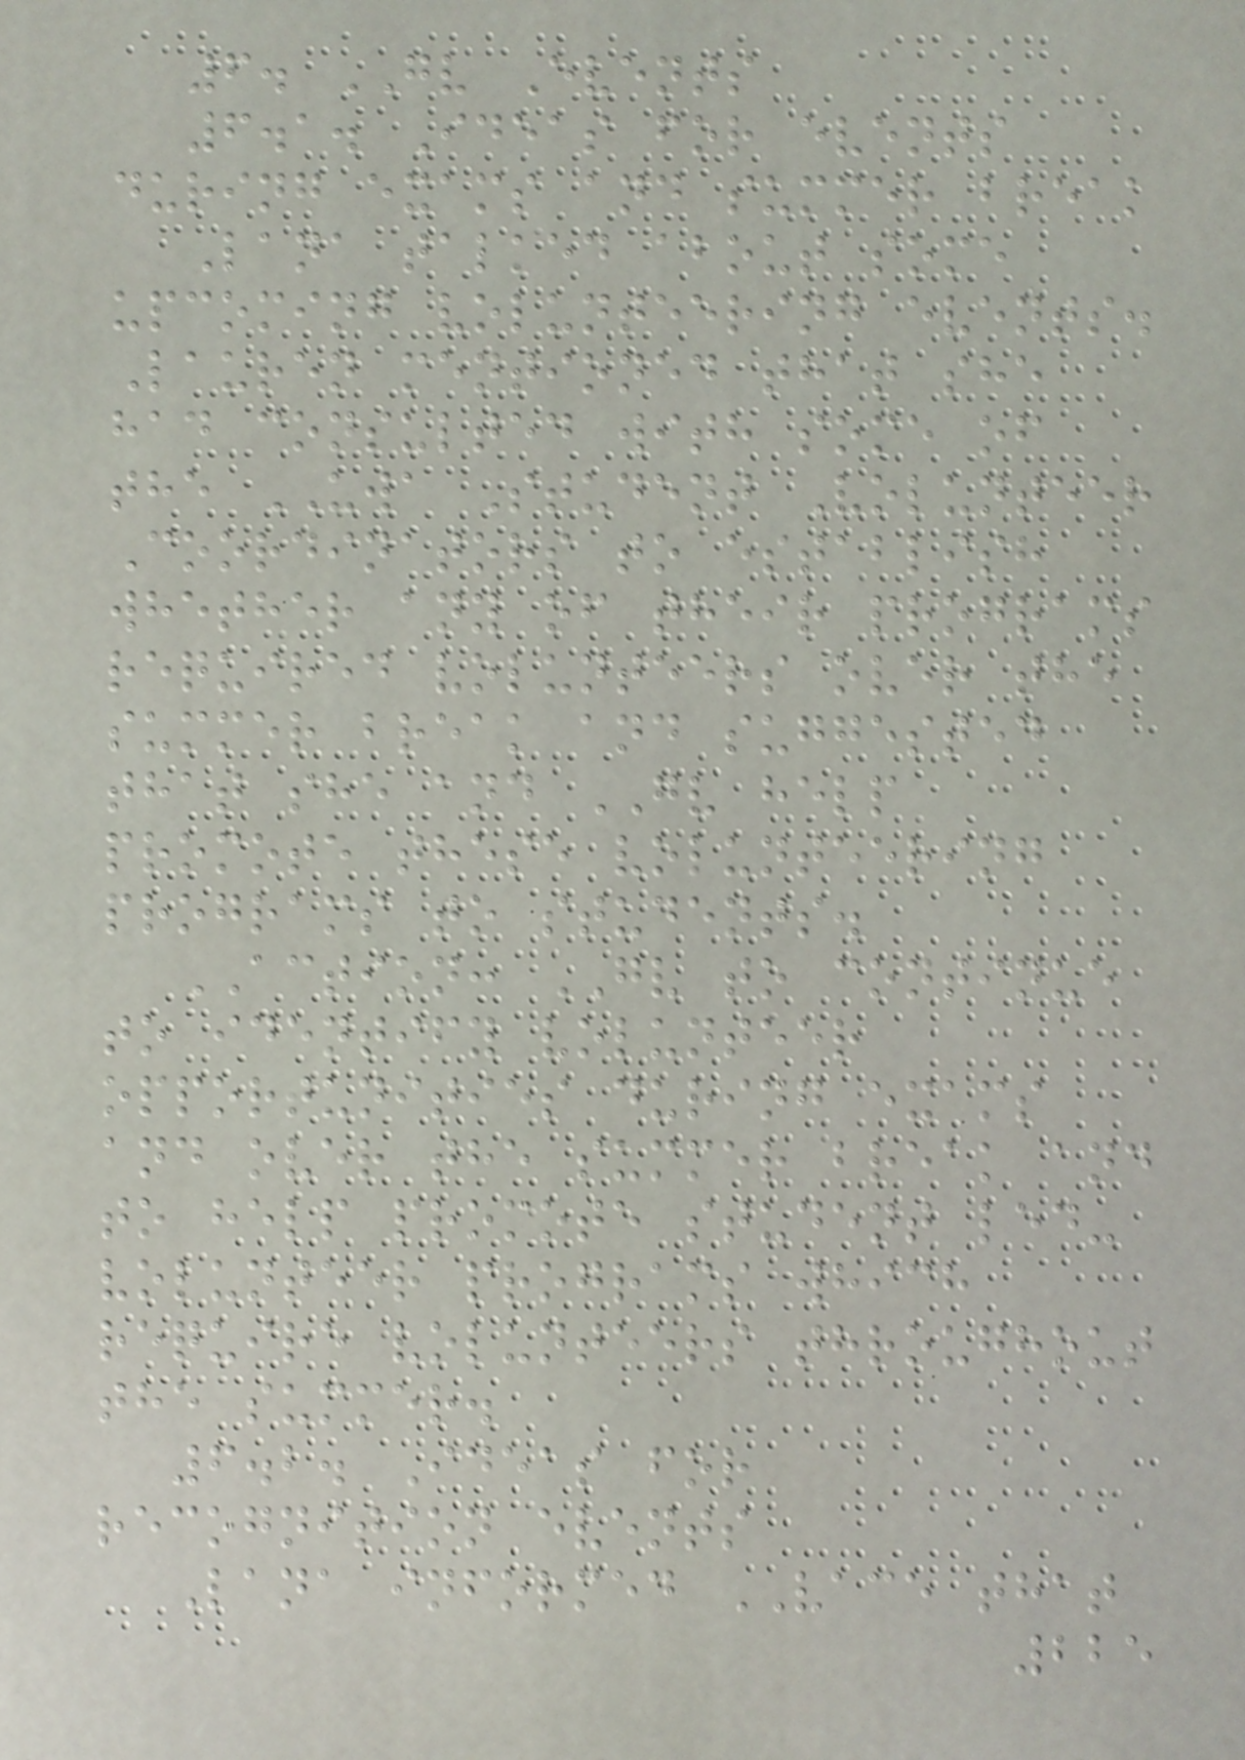6. GV Events
6.1. Ideas for events
during exams and summer break
Lana talked about some
upcoming volunteering events.
Lauren mentioned that she
had consulted with some of
the UWA Student Volunteer
Coordinators to establish
whether any of their programs
required volunteers over the
summer break and suggested
that she and GV help
promote these volunteering
programs to students.
ACTION: GV to continue
to identify volunteer
opportunities during exams
and over the summer break and
to help promote student led-
volunteer programs which
require volunteers throughout
the summer.
6.2. Ideas for
recognition events
Lana informed VACE that
225
